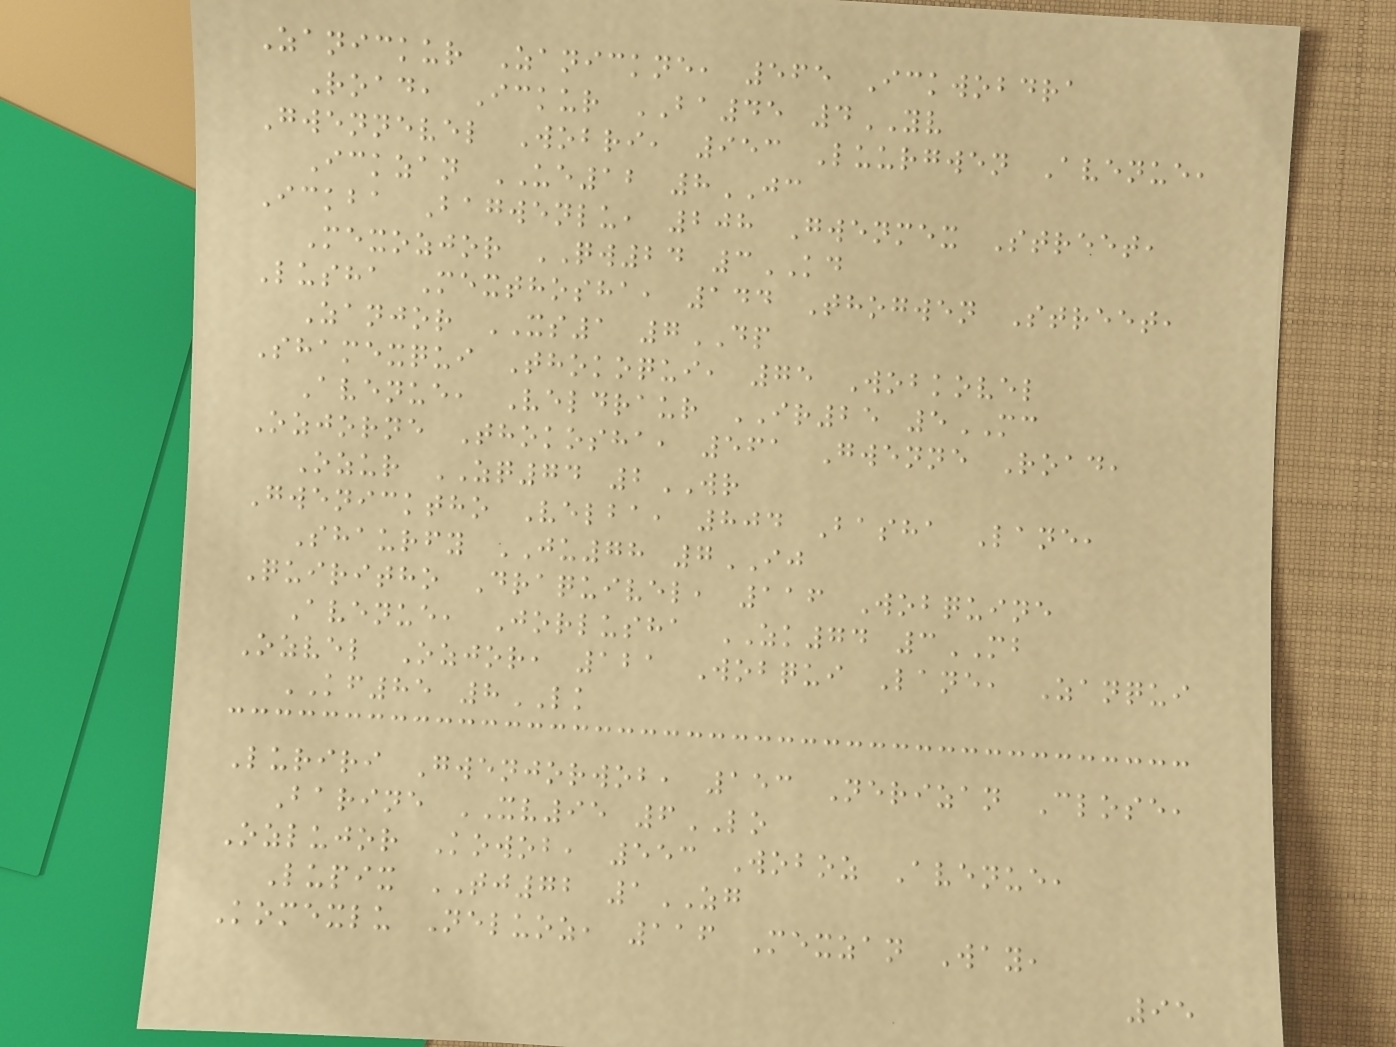Zanickur Zanickne, 565 Ickwobdra
Road, Ickur BA45 4YV
Gwennevel Wobri, 953 Luurgwen Avenue,
Ickzan UE12 8JC
Ickba Bagwenlu, 208 Gwenmex Street,
Mexozjor QW24 3KD
Lusha Mexthosha, 144 Thogwen Street,
Zanjor XS1 7DP
Shamexqui Thokoqui, 75 Wobkovel
Avenue, Veldraur IR25 5MC
Ozjorne Thokosha, 561 Gwenne Road,
Ozur ZQ74 2WR
Gwenicktho Velba, 804 Basha Lane,
Shaurfy JU78 7IJ
Quiritho Draquivel, 116 Wobquine
Avenue, Jorlusha ZK74 3MB
Ozvel Ozjor, 121 Wobqui Lane, Zanqui
KF85 8LK
Luriri Gwenjorwob, 153 Nerizan Close,
Barine XV95 6LO
Ozlujor Kowob, 553 Woboz Avenue,
Lupix TJ72 1ZG
Komexlu Neluoz, 116 Mexzan Way,
95
